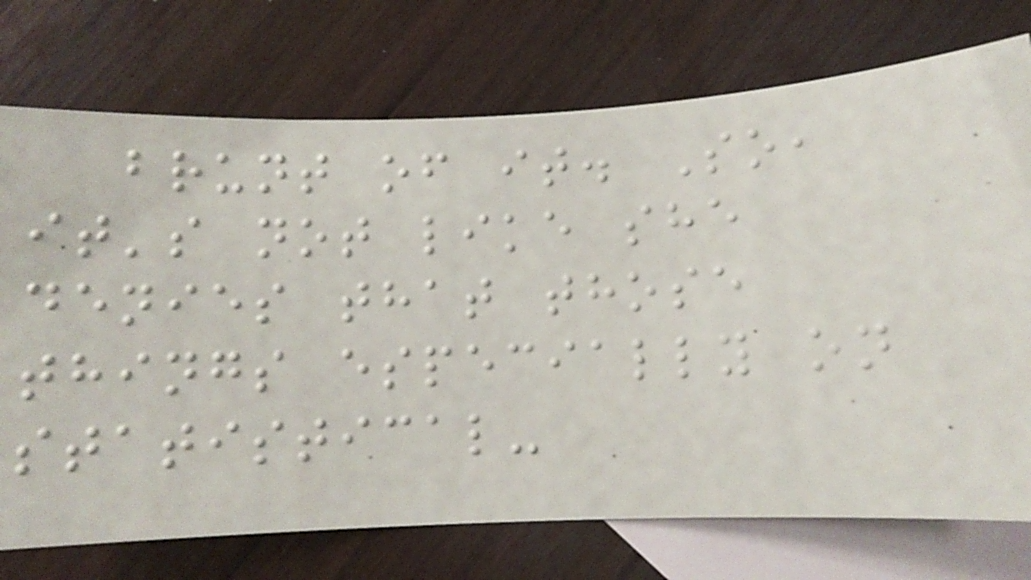brunt of it. So,
it's not like she
denies that those
things especially on
statistical-
